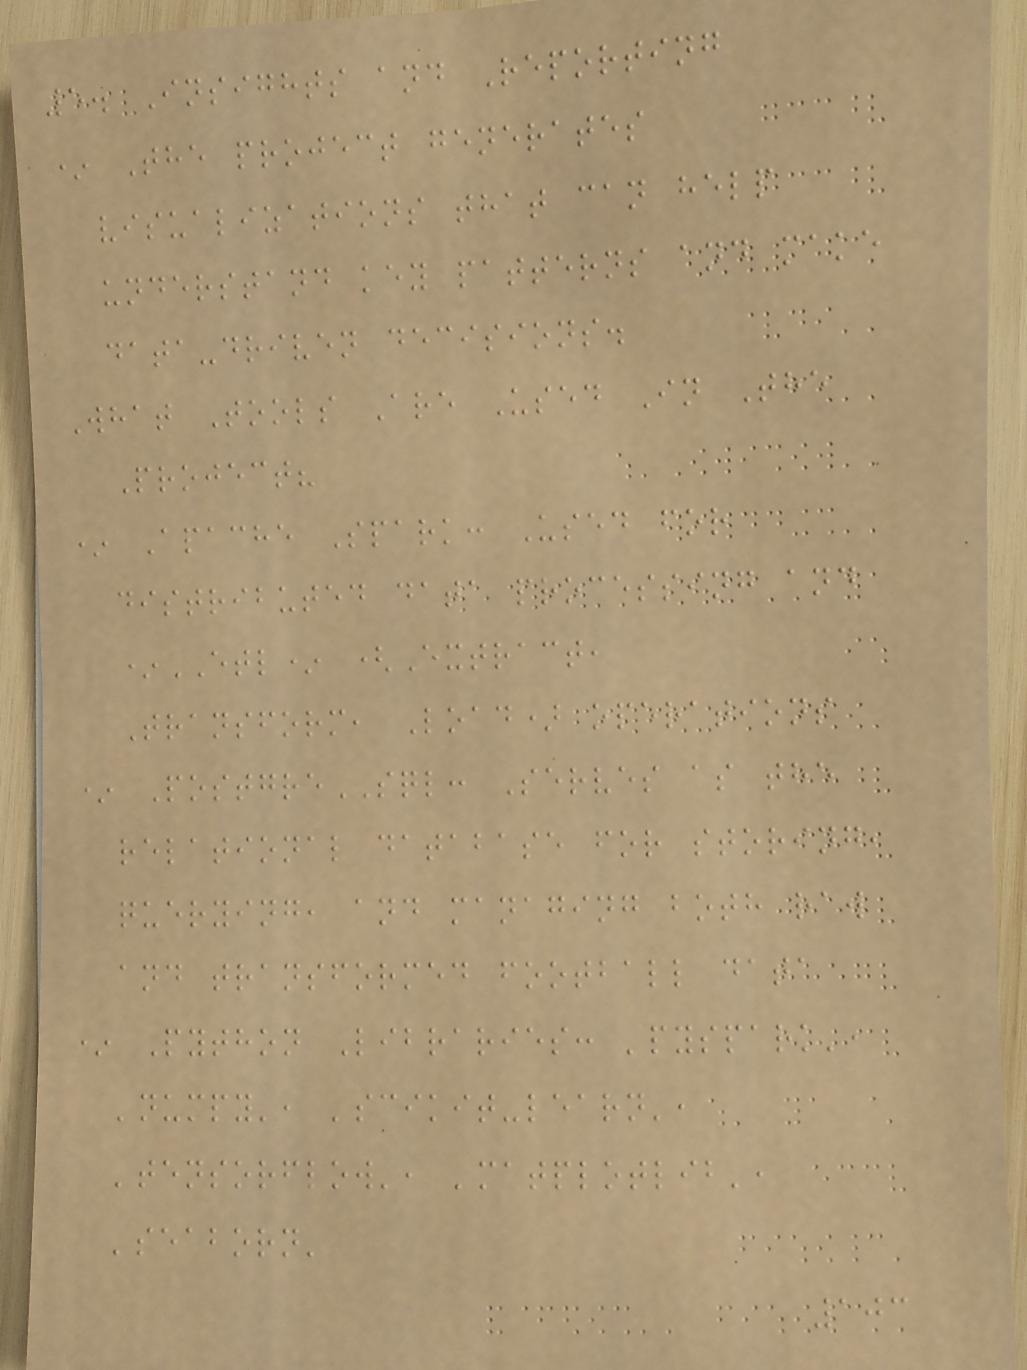5. Insights and Reporting
* The project generates
visualizations that can help
understand key patterns and make
data-driven decisions.
What Tools Are Used In The
Project?
* Apache Spark: Used for
distributed data processing and
*ETL* (Extract,
Transform, Load) operations
* PostgreSQL: Serves as the
relational database for storing,
querying, and managing both raw
and transformed football data
* Python Libraries: 'pyspark',
'numpy', 'scikit-learn',
'tensorflow', 'matplotlib',
'seaborn'
103
